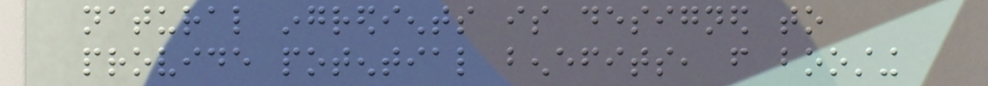natural ingredients is designed to
provide potential benefits, from boosting
